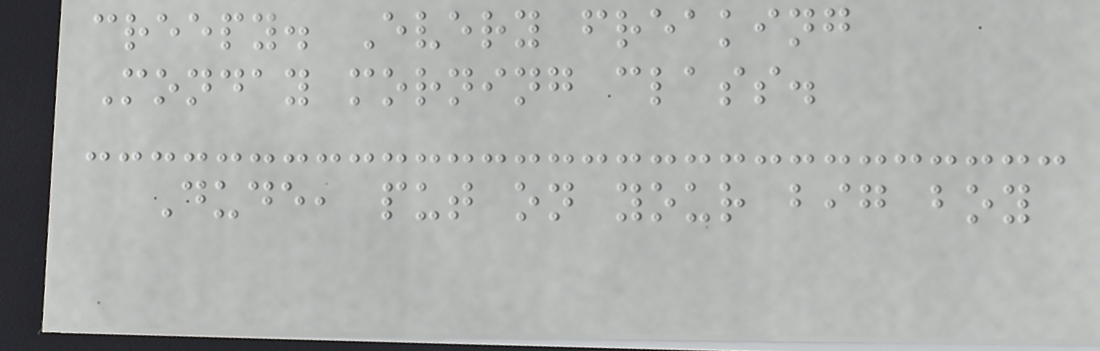creepy. Every freaking
Monday morning class.
Dude, put on your big boy
